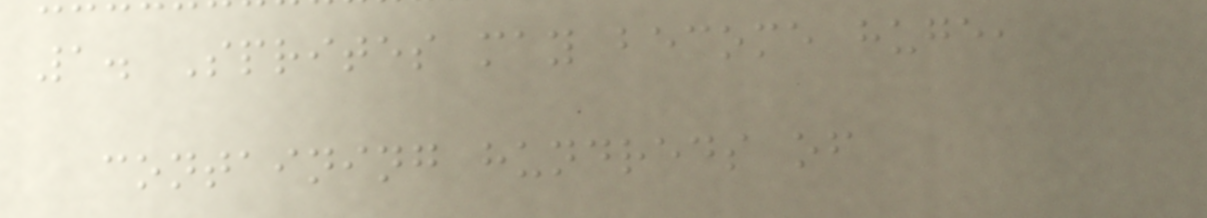1. Sprites may become huge,
containing hundreds of
